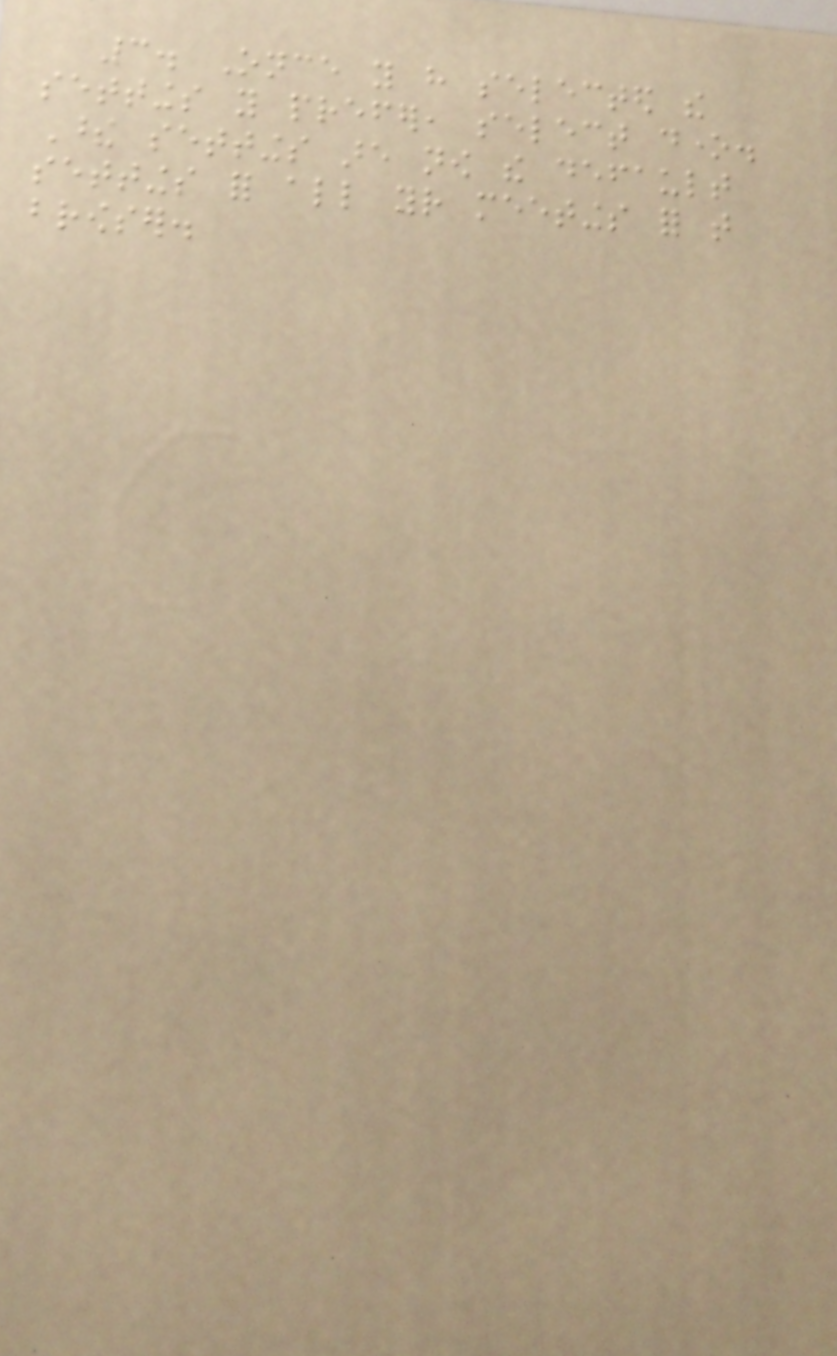3. Once you have selected the
settings you prefer, select done.
These settings are now the default
settings for all your meetings for that
browser.
